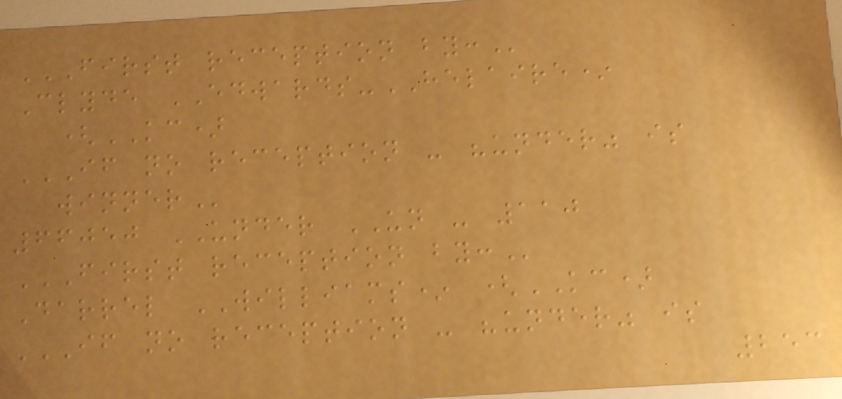FIRST RECEPTION BY:
Clyde EDWARDS-HELAIRE*
(KC)
IF NO RECEPTION - "UNDER" IS
WINNER
66050 UNDER UN - 110
FIRST RECEPTION BY:
Darrel WILLIAMS* (KC)
IF NO RECEPTION - "UNDER" IS
253
